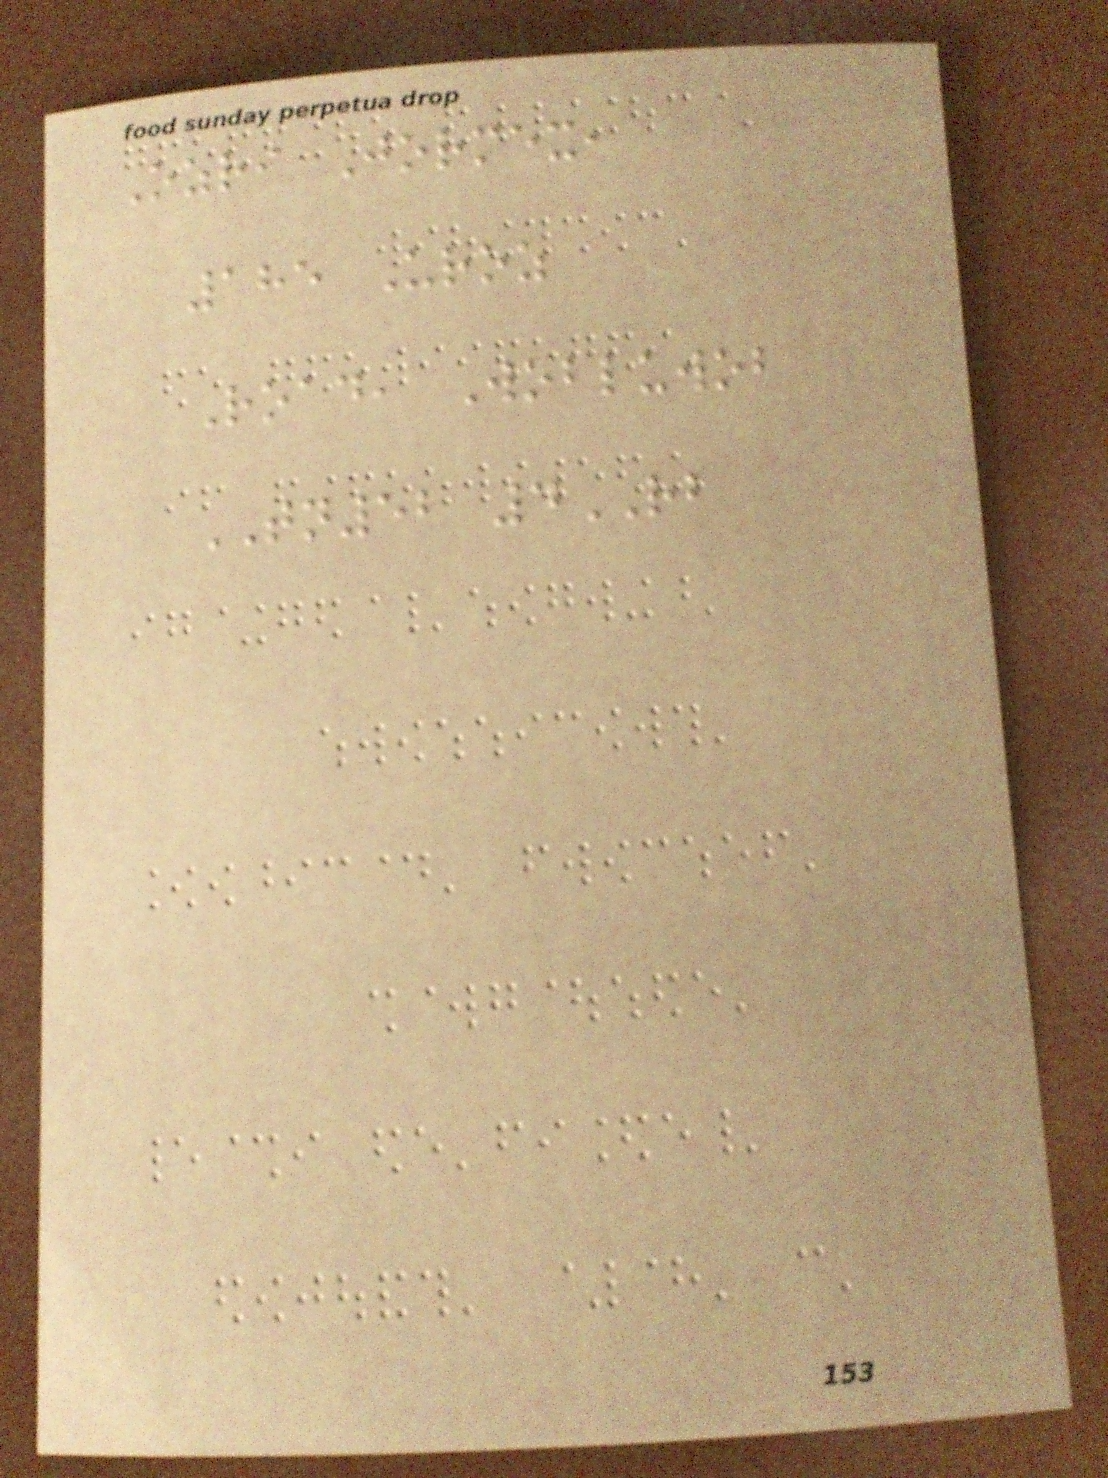Ozri Jormex,
185 Uroz
Road, Wobluwob
TN52 4RB
